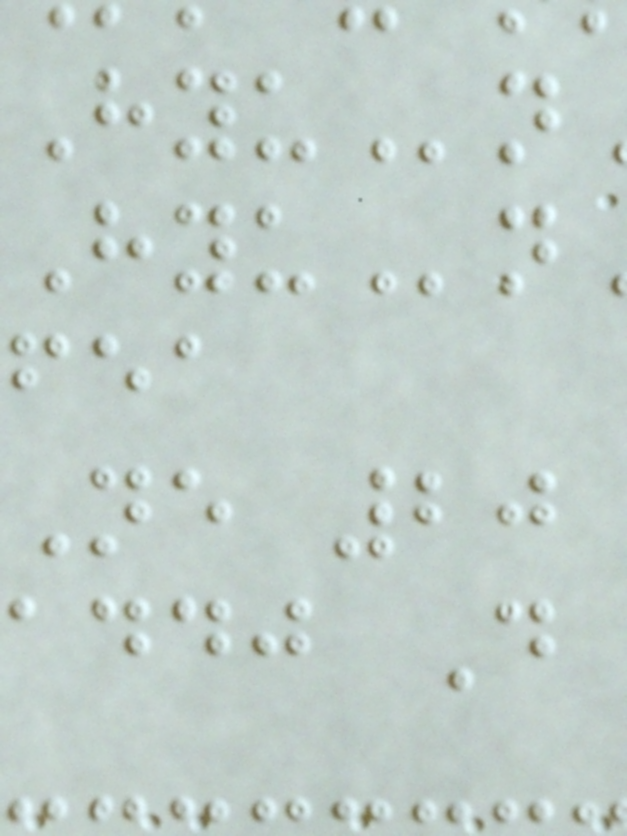ne 20
addj D
